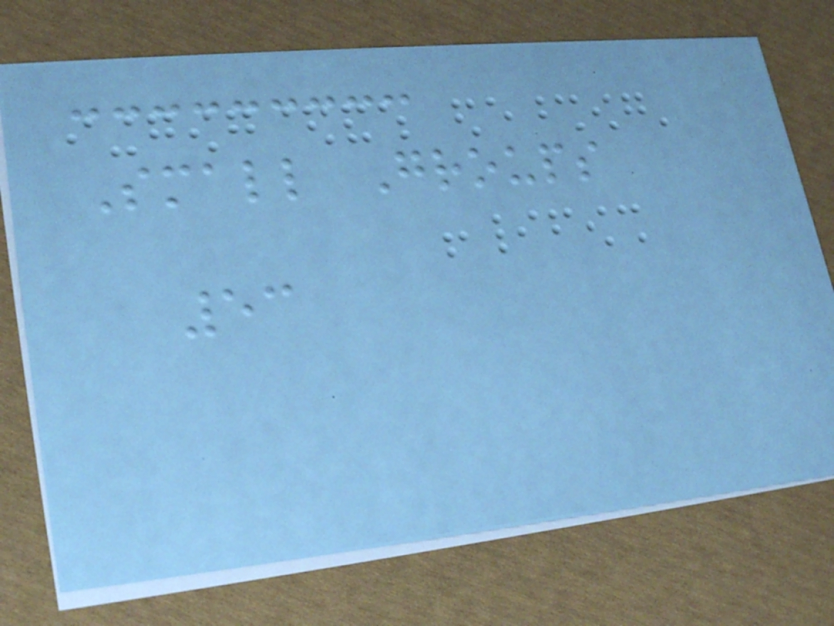Small Groups
53
